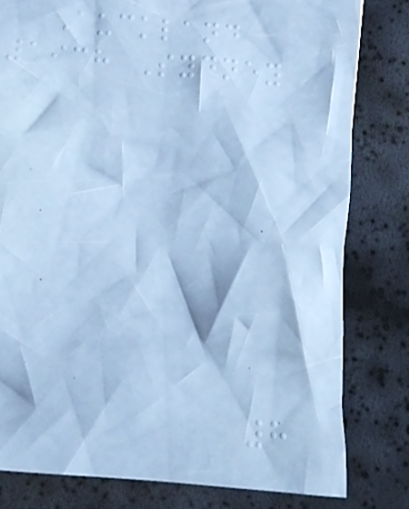Auckland
1938 Sydney
8
